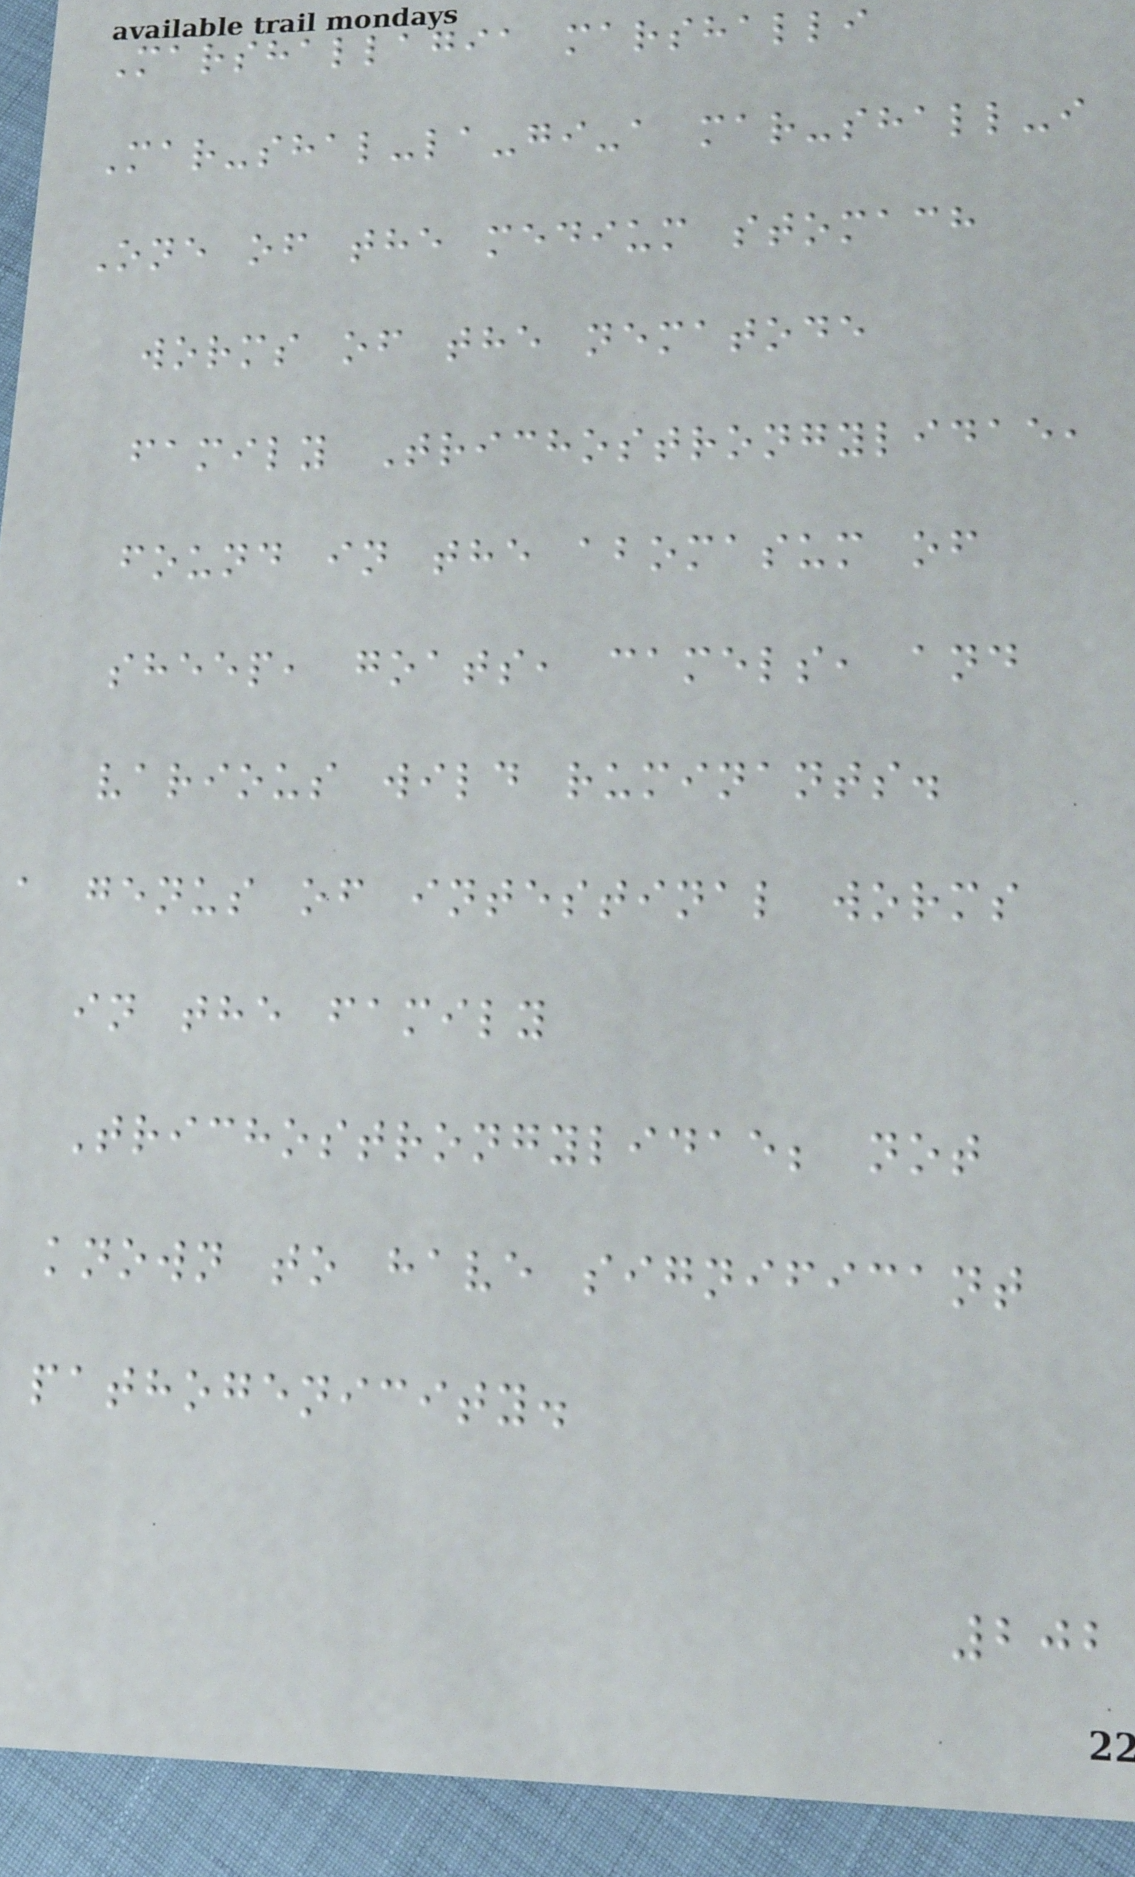Marshallagia marshalli
Mar-shal-la-gi-a mar-shall-i
One of the medium stomach
worms of the nematode
family Trichostrongylidae,
found in the abomasum of
sheep, goats, camels, and
various wild ruminants.
a genus of intestinal worms
in the family
Trichostrongylidae; not
known to have significant
pathogenicity.
202
